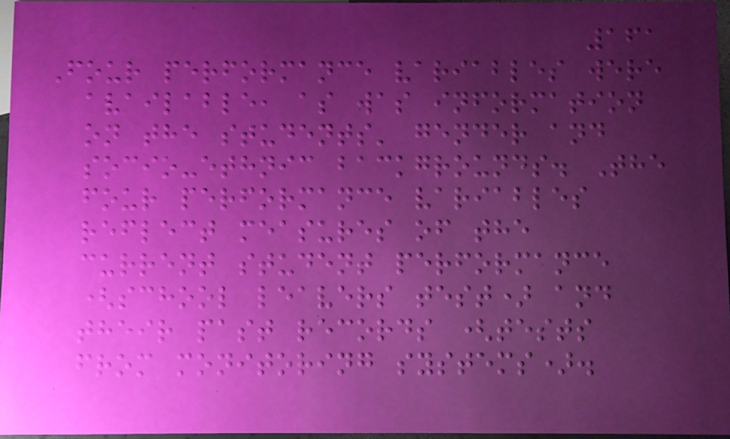161
Four performance variables were
available, as was information
on the students' gender and
socio-ethnic backgrounds. The
four performance variables
reflect measures of the
current student performance
(school leavers test) and
their past records (tests
from monitoring systems).
